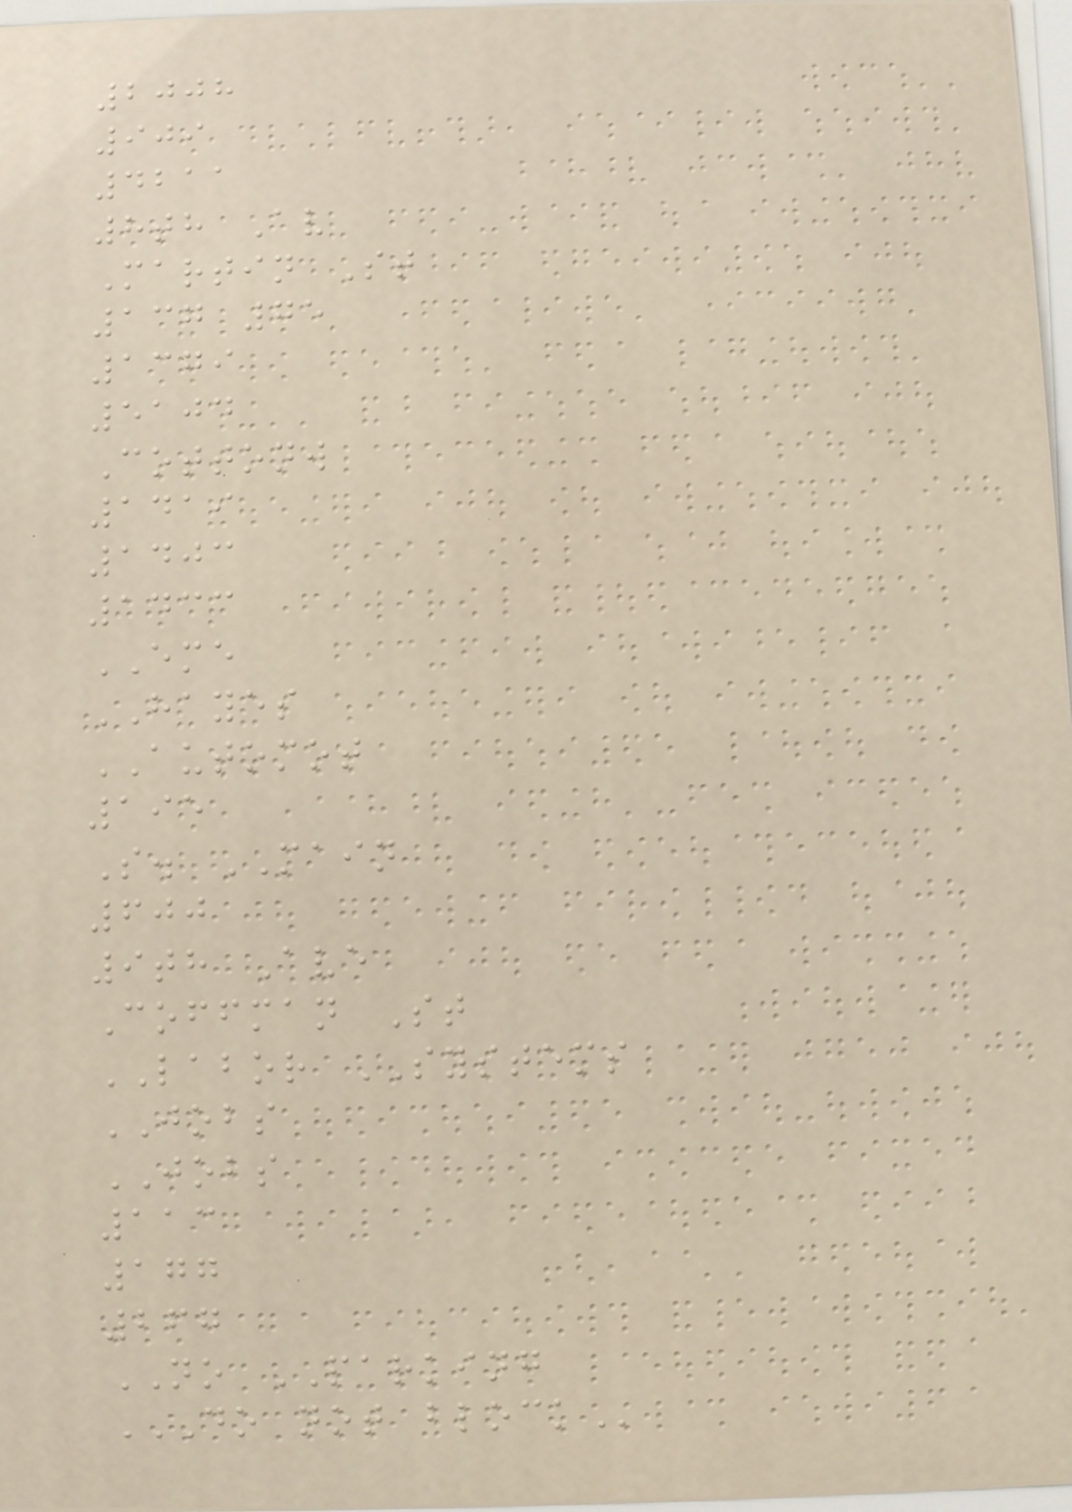2008
909
4211
8th Av
Martin St
137 75
1379
5104
Cottonw
1419
1403
1433
EME
HAYES
AUTOMOT
195
S. MAIN
600
9th Ave
Coffman St
LABOR SYSTEMS
JOBS
JOBS
113
177
267
NO PARKING
DO NOT BLOCK
